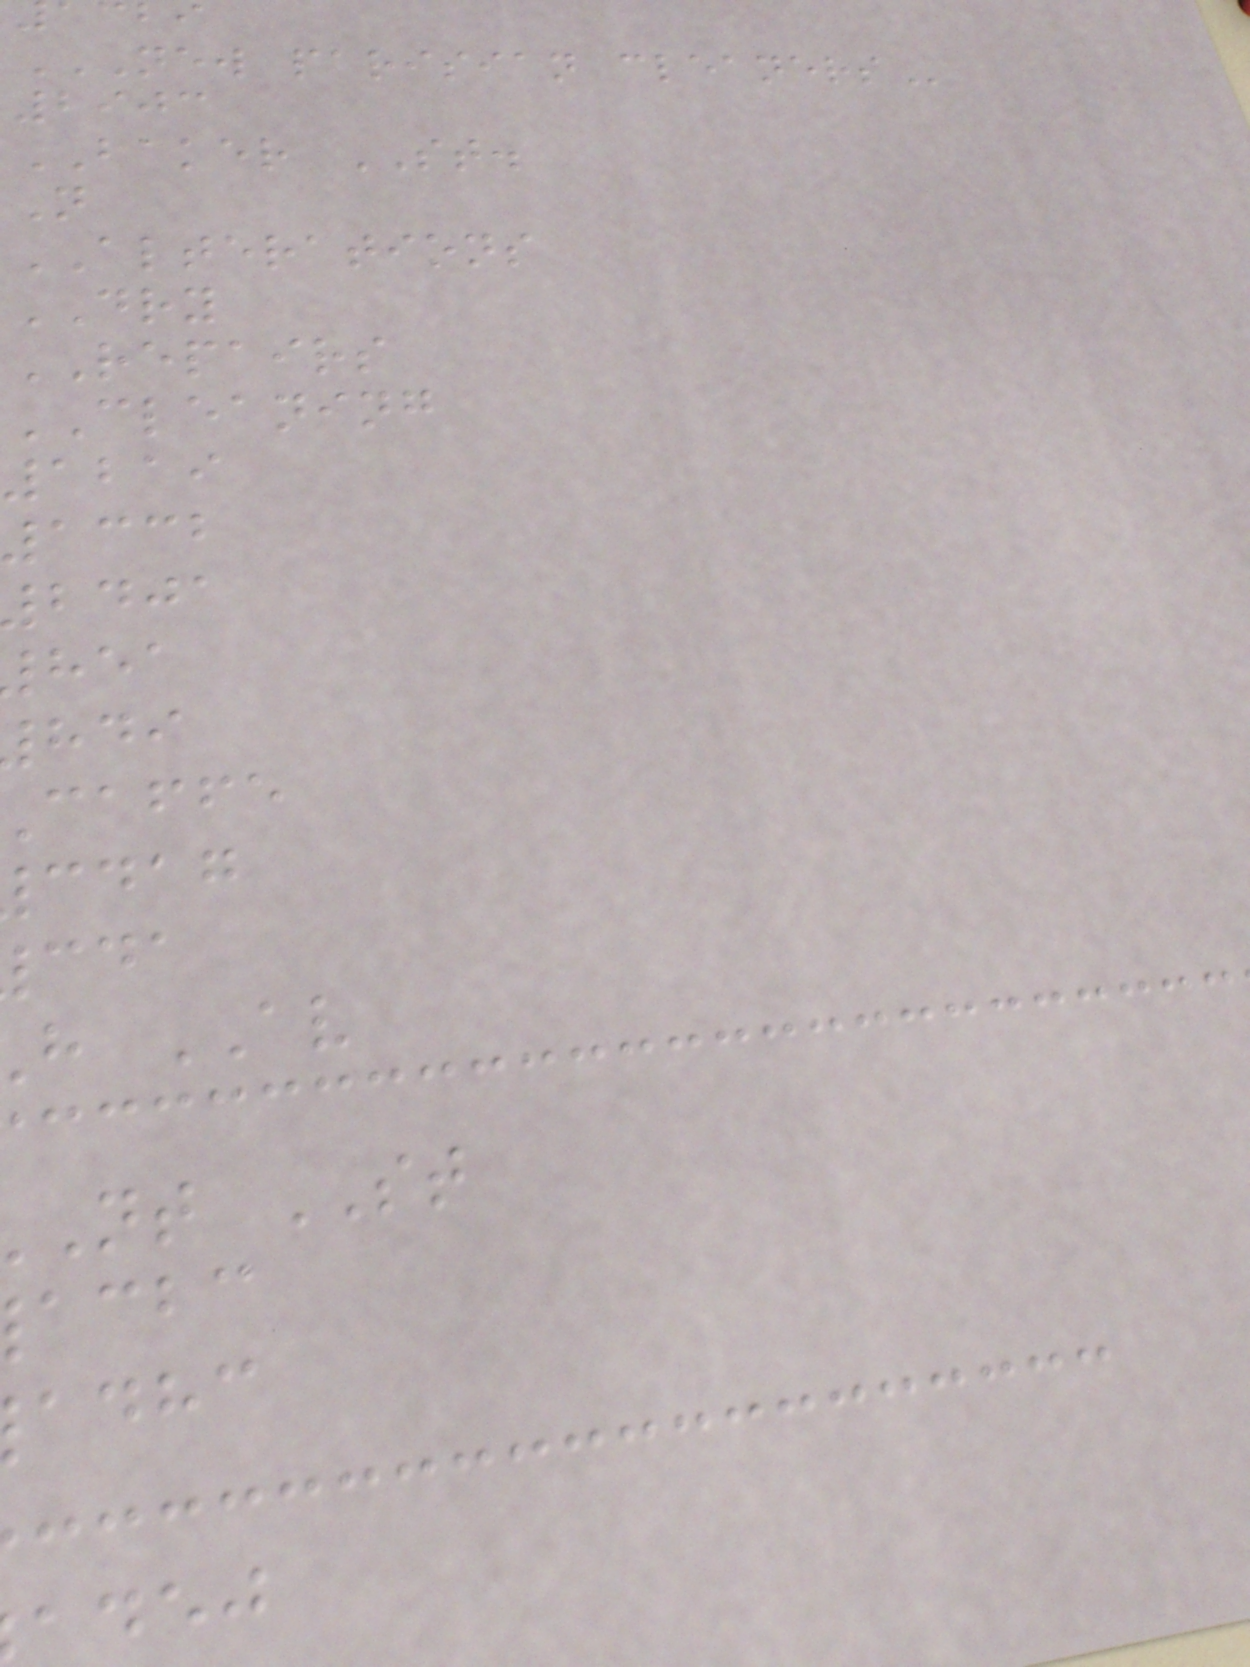NEW PARISIAN CLEANERS
2903
BAKER ST.
N
ALTERATIONS
DRY
REPAIRS
CLEANING
1219
1332
bdja
caffe
cdag
h AV
nt ST
acbc
adhc
